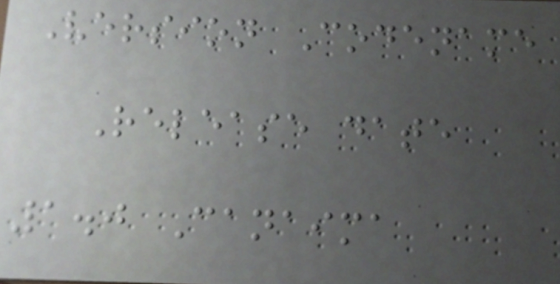Version Codename
Release date
1.0 Canaima
